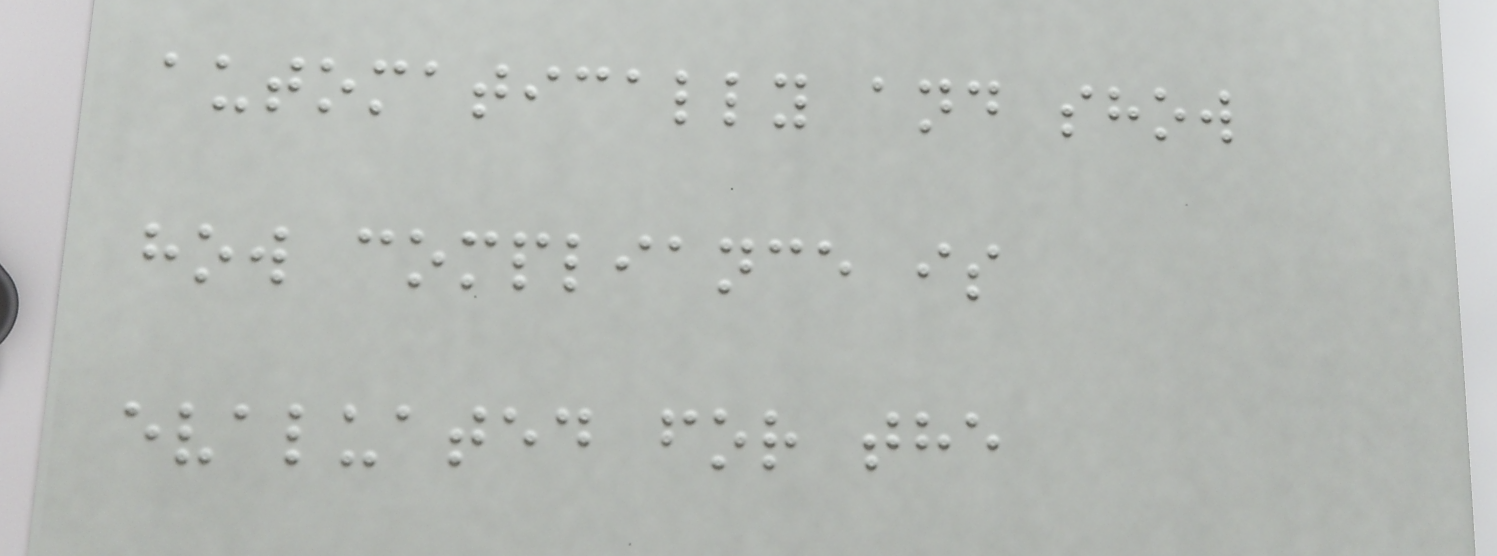automatically and show
how compliance is
evaluated for the
